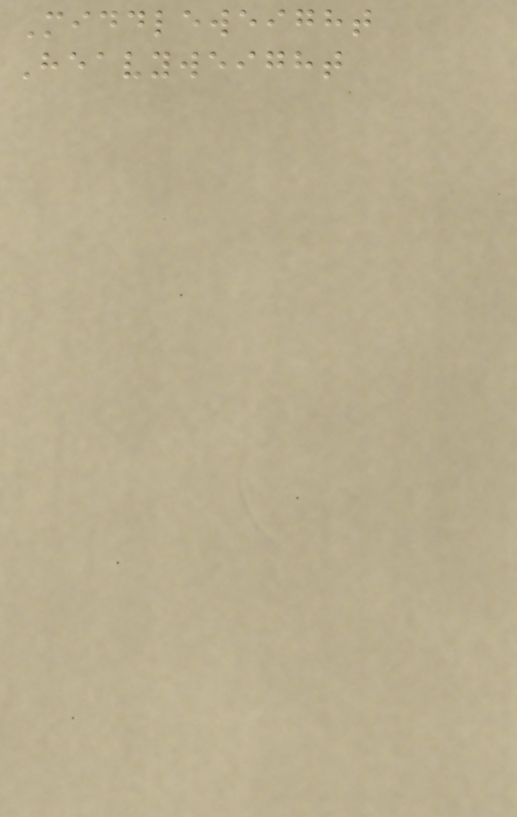Middleweight
Heavyweight
